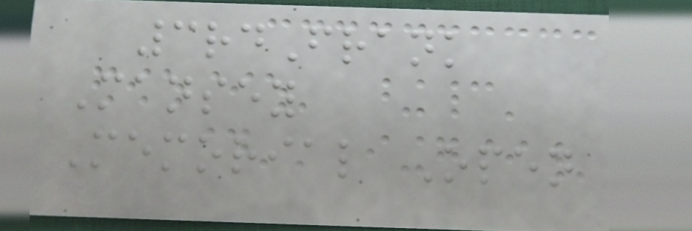3rdFrank
Mansey
Memorial Open
